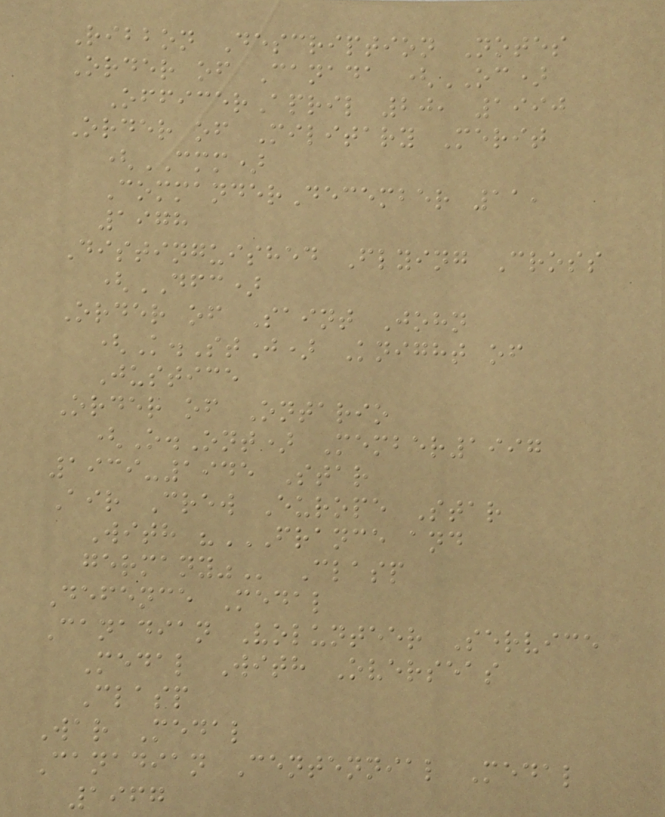Ribbon Description Notes
Order of Canada (OC)
OfficerApril 20, 1990
Order of Military Merit
(CMM)
CommanderDecember 11,
1978
Distinguished Flying Cross
(DFC)
Order of Saint John
(K.StJ) Knight of
Justice
Order of Ontario
(O.Ont) Member1997
1939-1945 Star
Air Crew Europe Star
With "FRANCE AND
GERMANY" Clasp
Defence Medal
Canadian Volunteer Service
Medal With Overseas
Clasp
War Medal
Canadian Centennial Medal
1967
